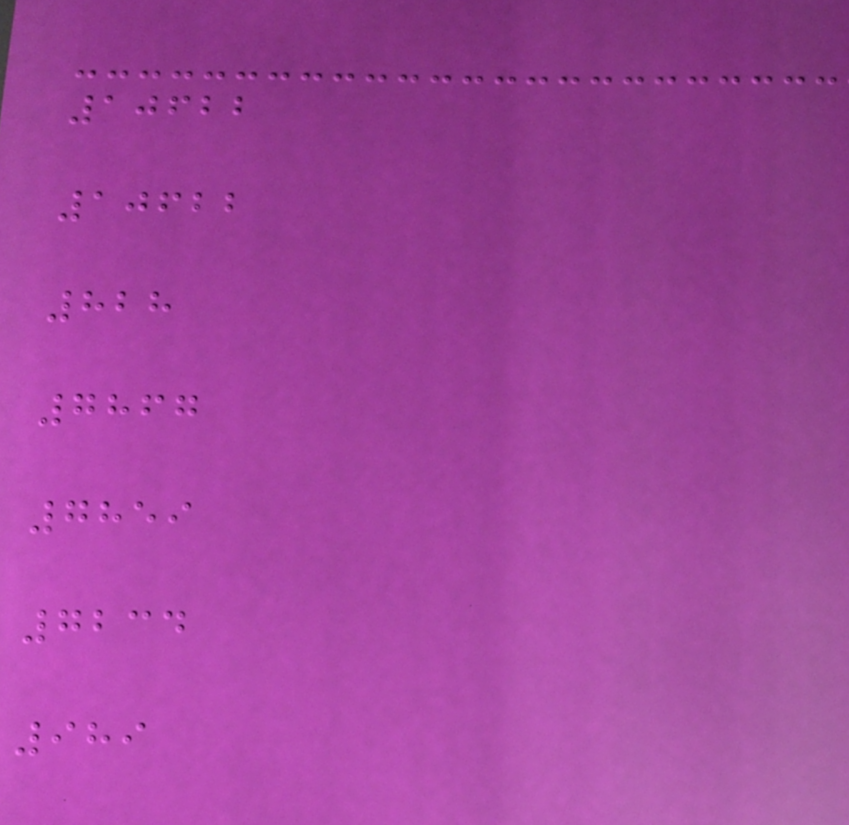10622
10622
828
7867
7859
7234
989
